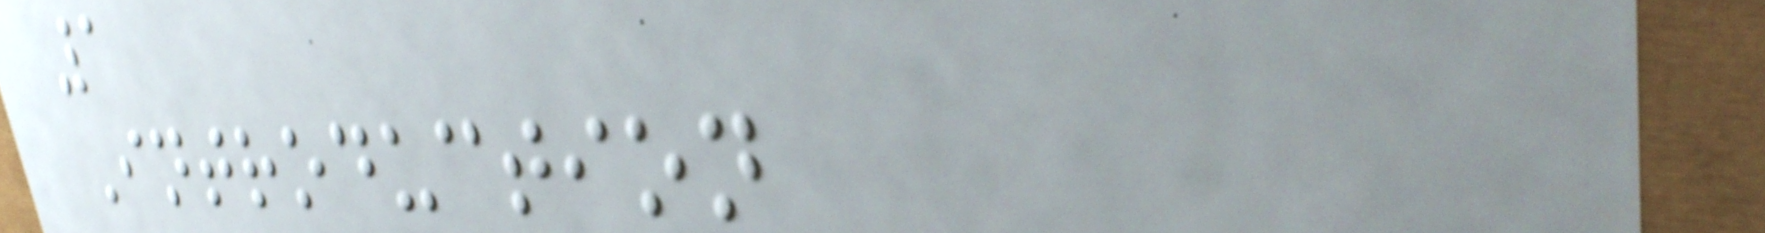1
Introduction
